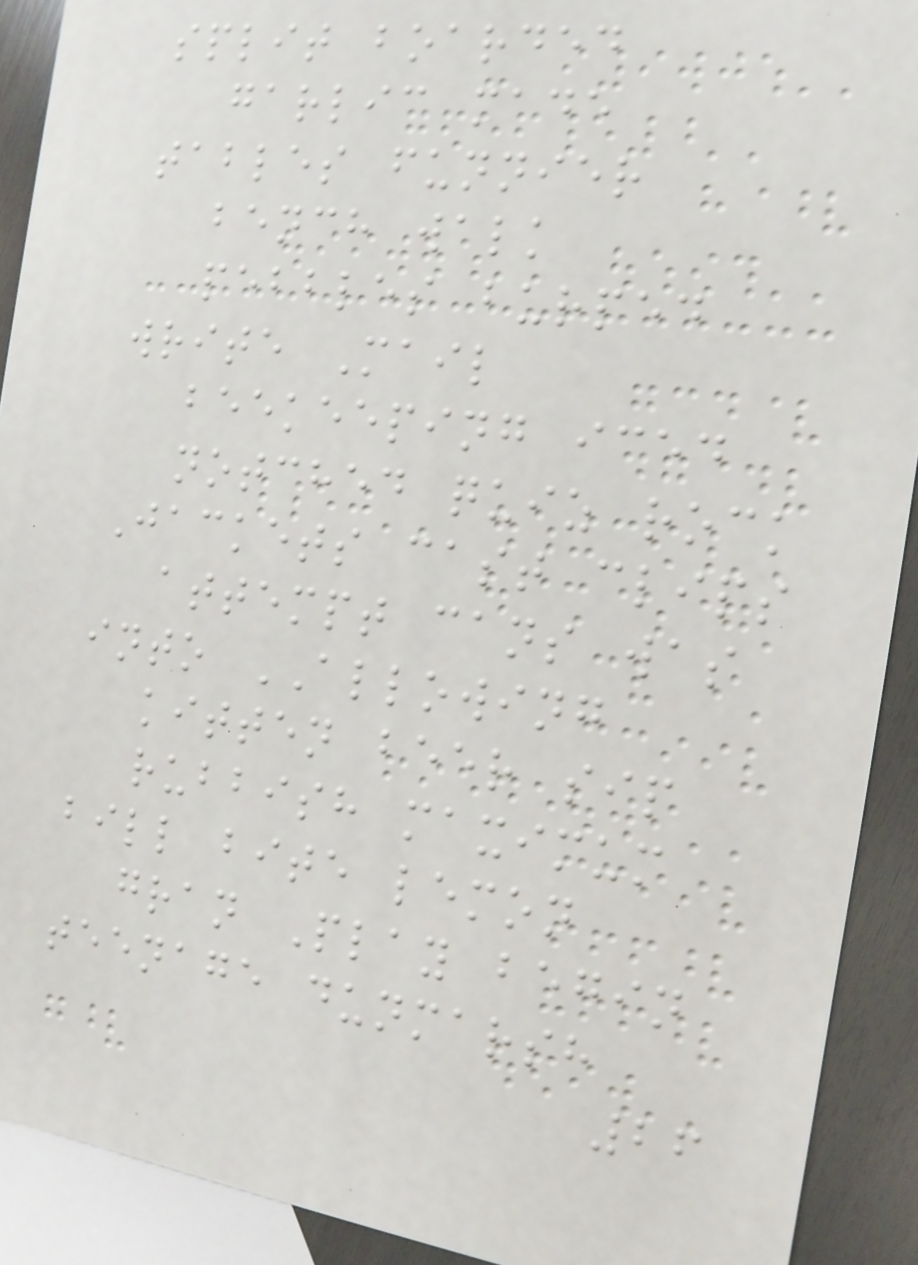split boarded
garlic made
tables funnier
bench walk
pebbles burped
write Mail
beekeeping iced
notched quiz rock
Jackets cast clips
attempt cans was
into ALLOWING
kitten beer sip
rubbish maximum
bill bite lemon
gran Play begin
teenage dunmarsh
26
